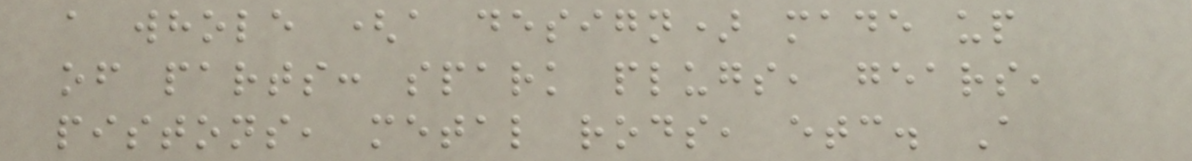a whole (a design) made up
of parts: spark plugs, gears,
pistons, metal rods, etc. A
